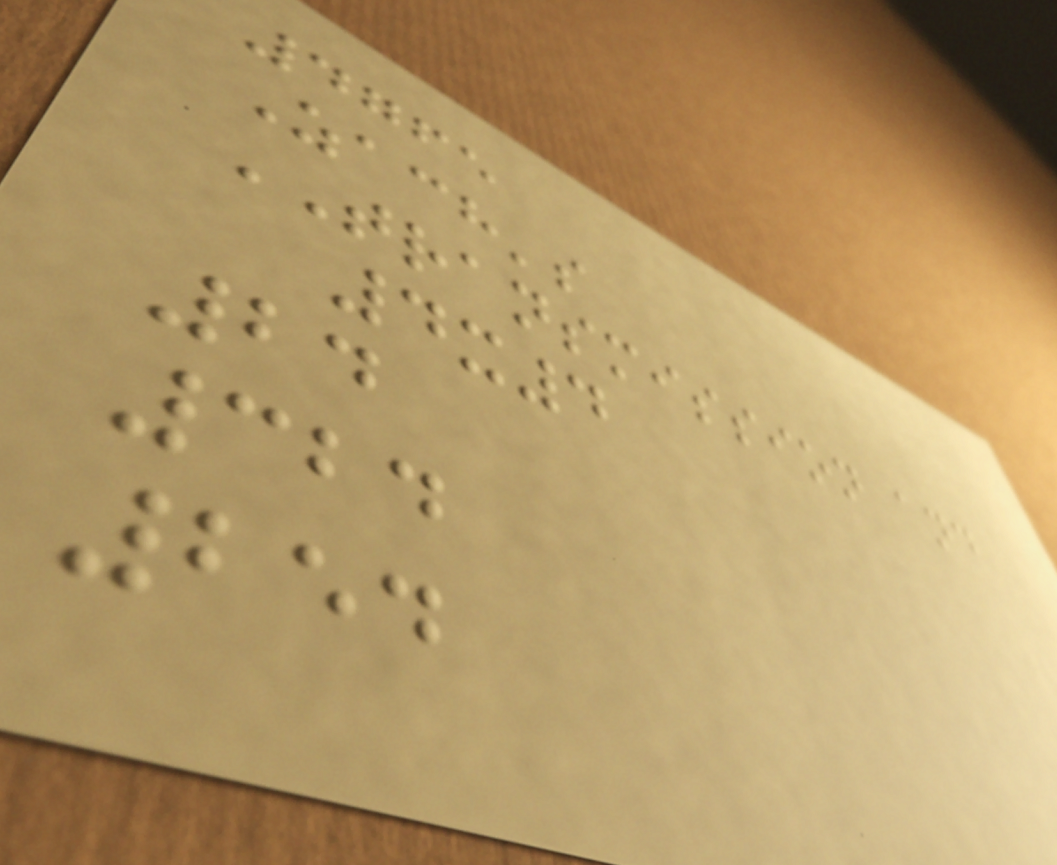4765
Zach's
TRANSMISSION and
4x4
24
324
254
